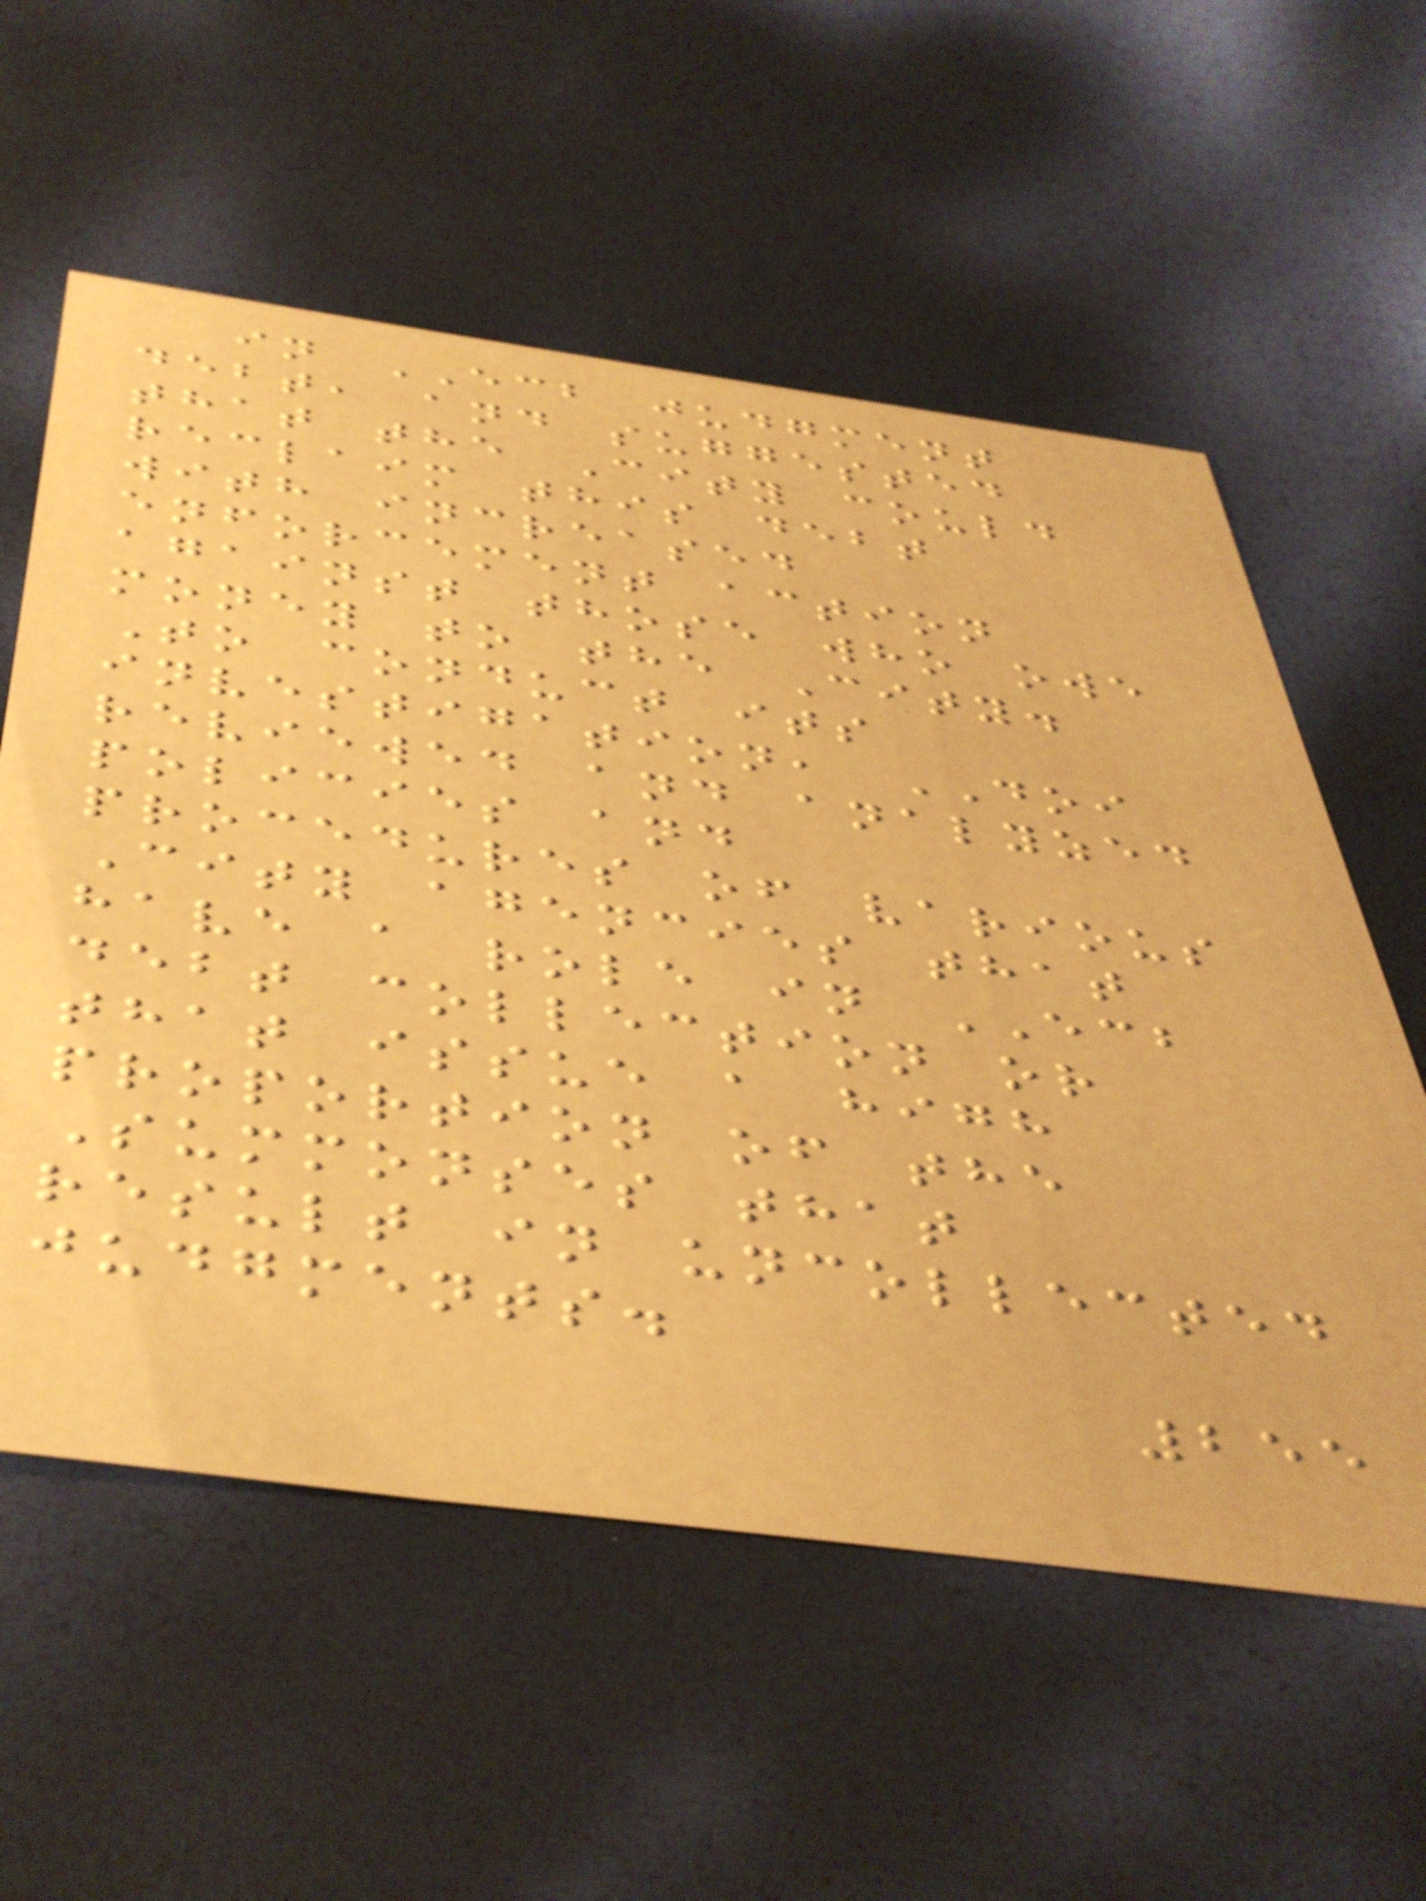in ECB judgment
debt, and suggested
that the City could
reclaim this debt
with increased
enforcement action
against those who owe
money to the City.
To conduct its
investigation, DOI
reviewed and analyzed
policies and
procedures of various
City agencies that
have a role in ECB
debt collection or
that issue a high
proportion of the
Summonses that
result in uncollected
judgments.
255
